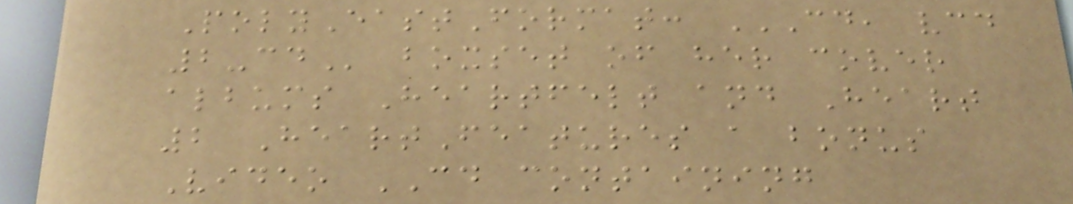PolyEastFormat: CD, VCD
2-CD boxset of her cover
albums Heartfelt and Heart
2 HeartFeatures a bonus
Video CD containing
